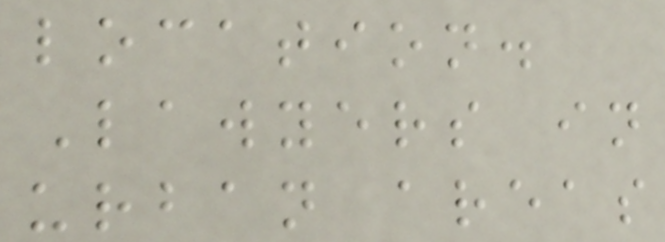location.
Lawyers in
urban areas
